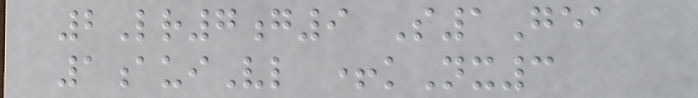2Lr7g9 S1Gea
1auiVl +kNx3
